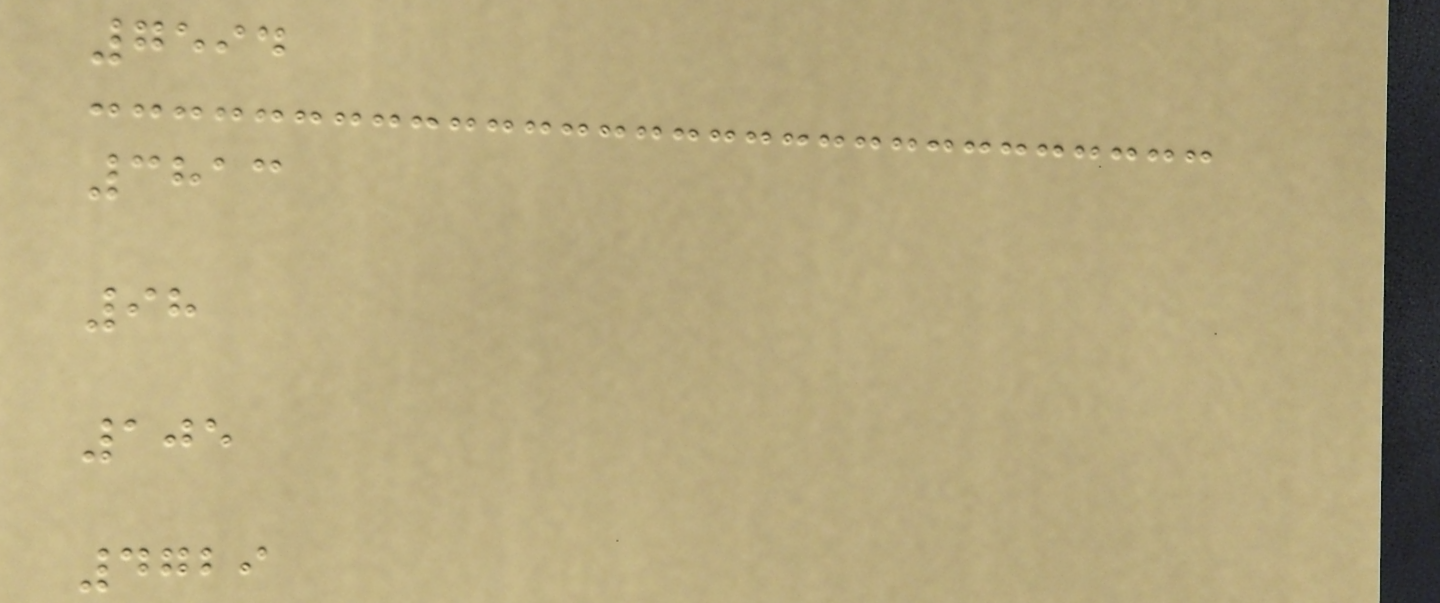7594
3813
98
105
4729
